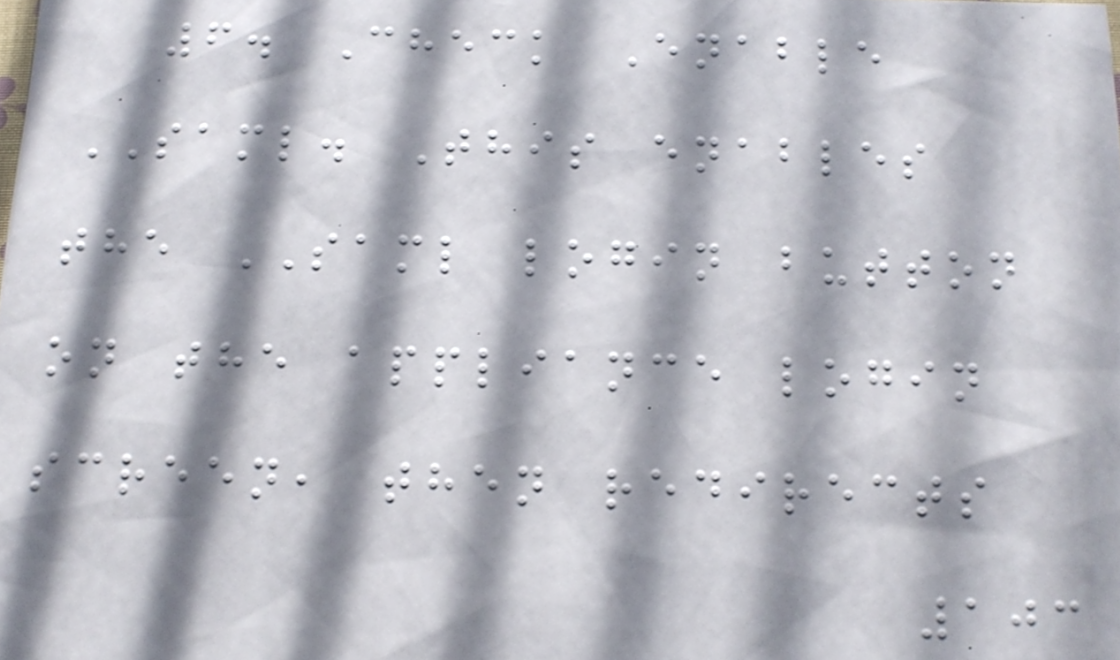6. Check Enable
SAML. This enables
the SAML login button
on the appliance login
screen, then redirects
103
